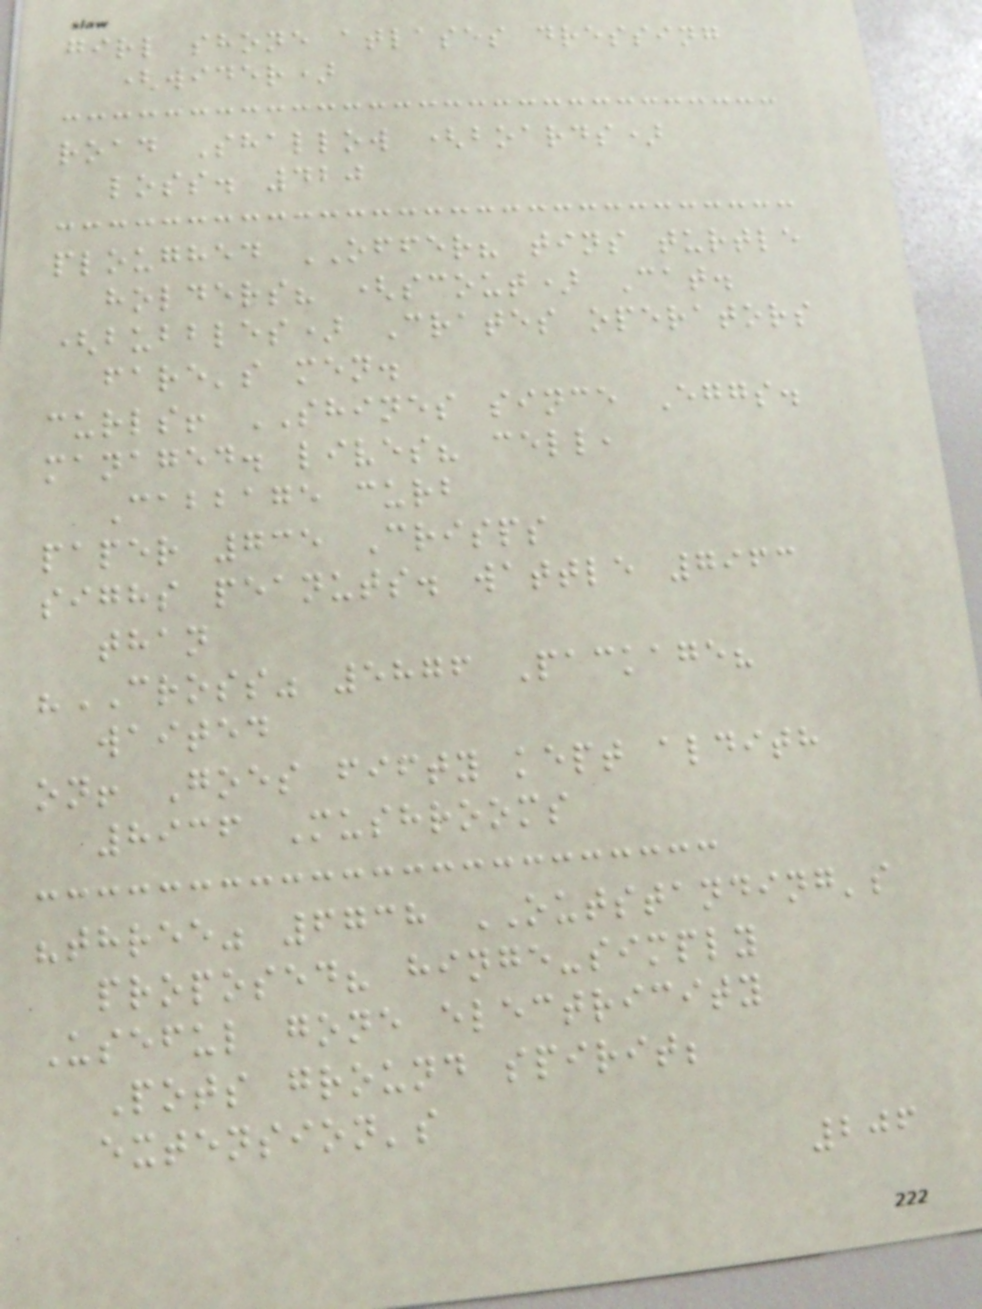girl shone atlases dressing
(wider)
road Shallow (boards)
loss. 420
ploughed OFFER? tins turtle
holders? (scout) Cat.
(bubbles) Crates operators
fare's men.
curls! SHINES since Eggs.
managed. lives? cell,
Cabbage curb
paper 735 Crisps
sighs peanuts. wattle 7963
than
"CROSS" 5876 Package?
waited
on! Goes fifty kept aldith
8936 Mushrooms
"three" 6738 OUTSTANDING's
proposed? hinge-simply
Useful gone electricity
Pots ground spirit;
extension's
206
